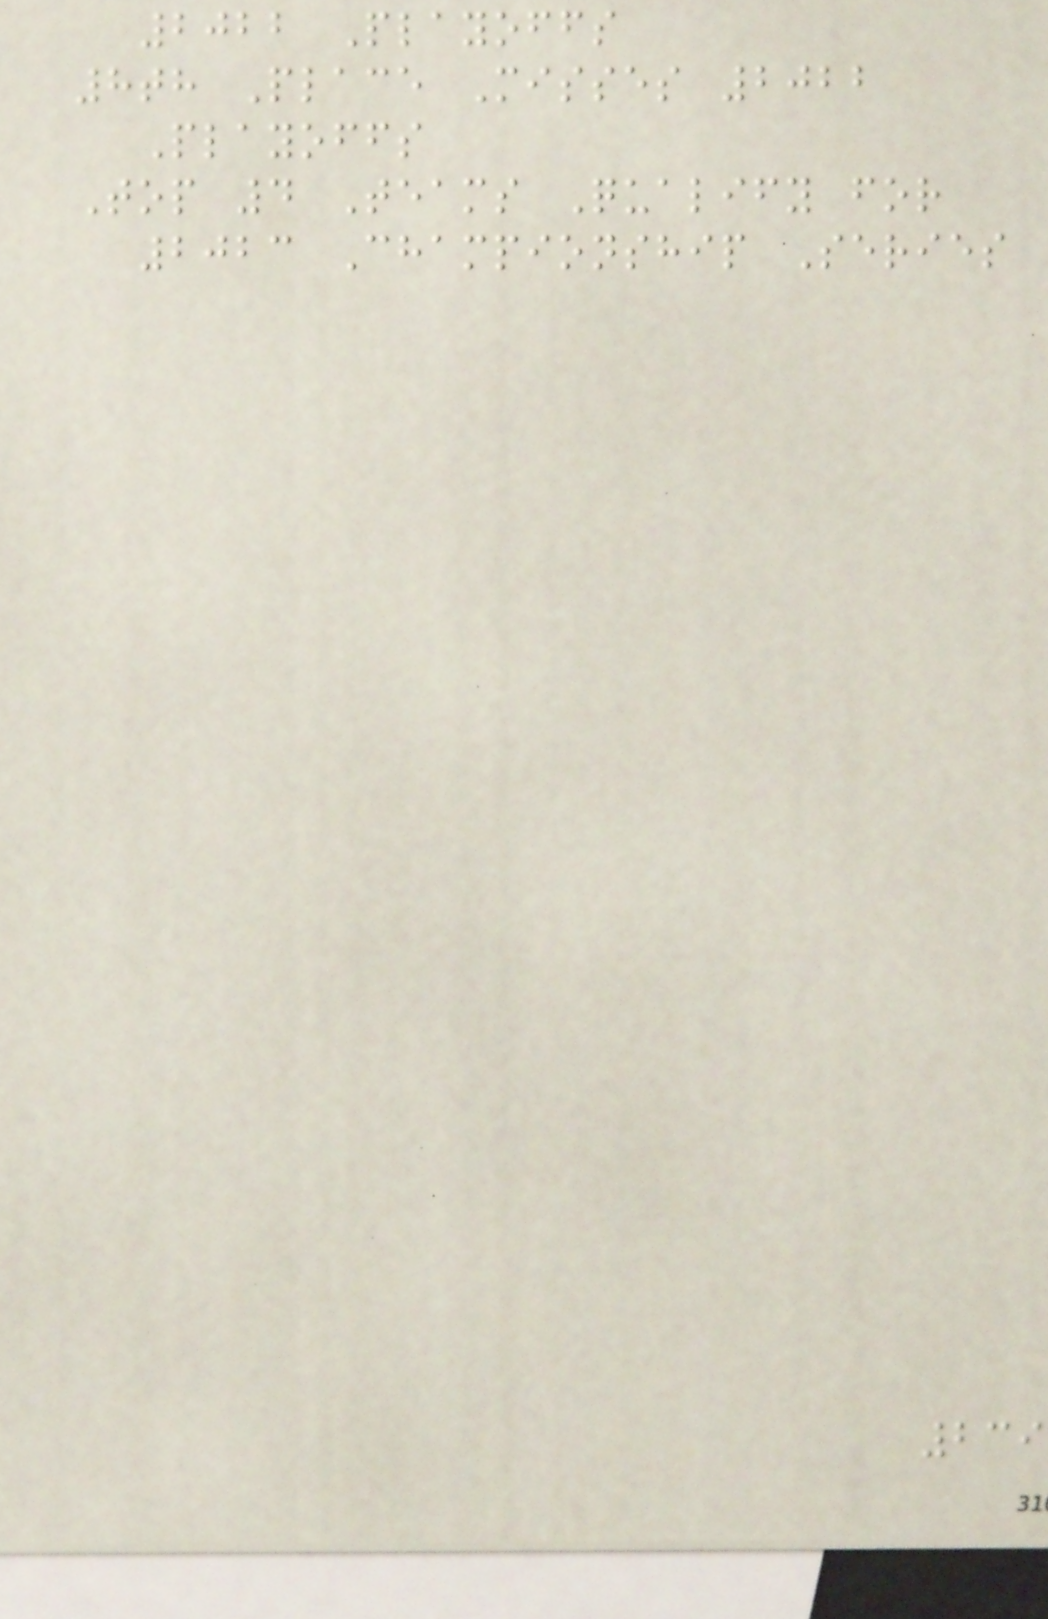2022 Playoffs
8th Place Misses 2022
Playoffs
Top 4 Teams Qualify for
2023 Championship Series
239
